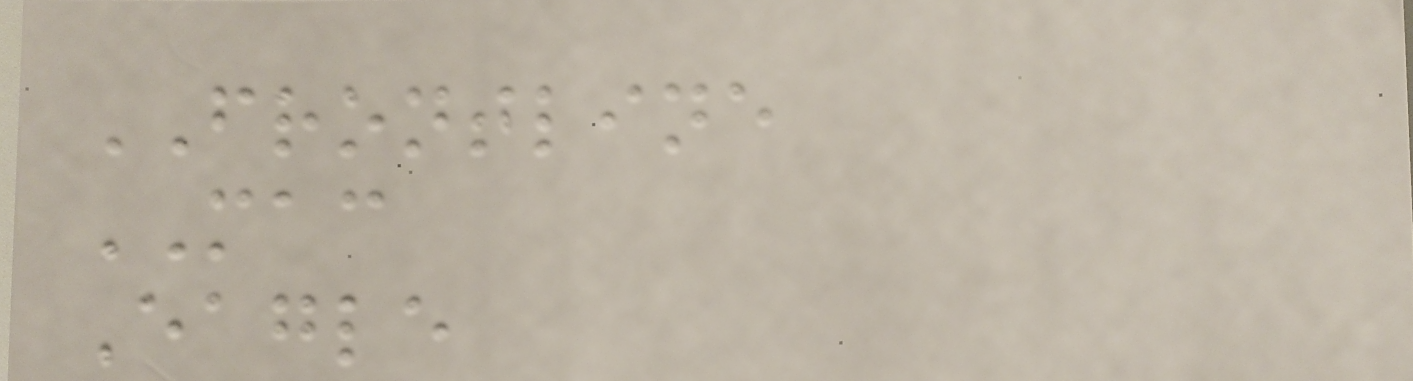FRONTLINE
MAC
Eagle
